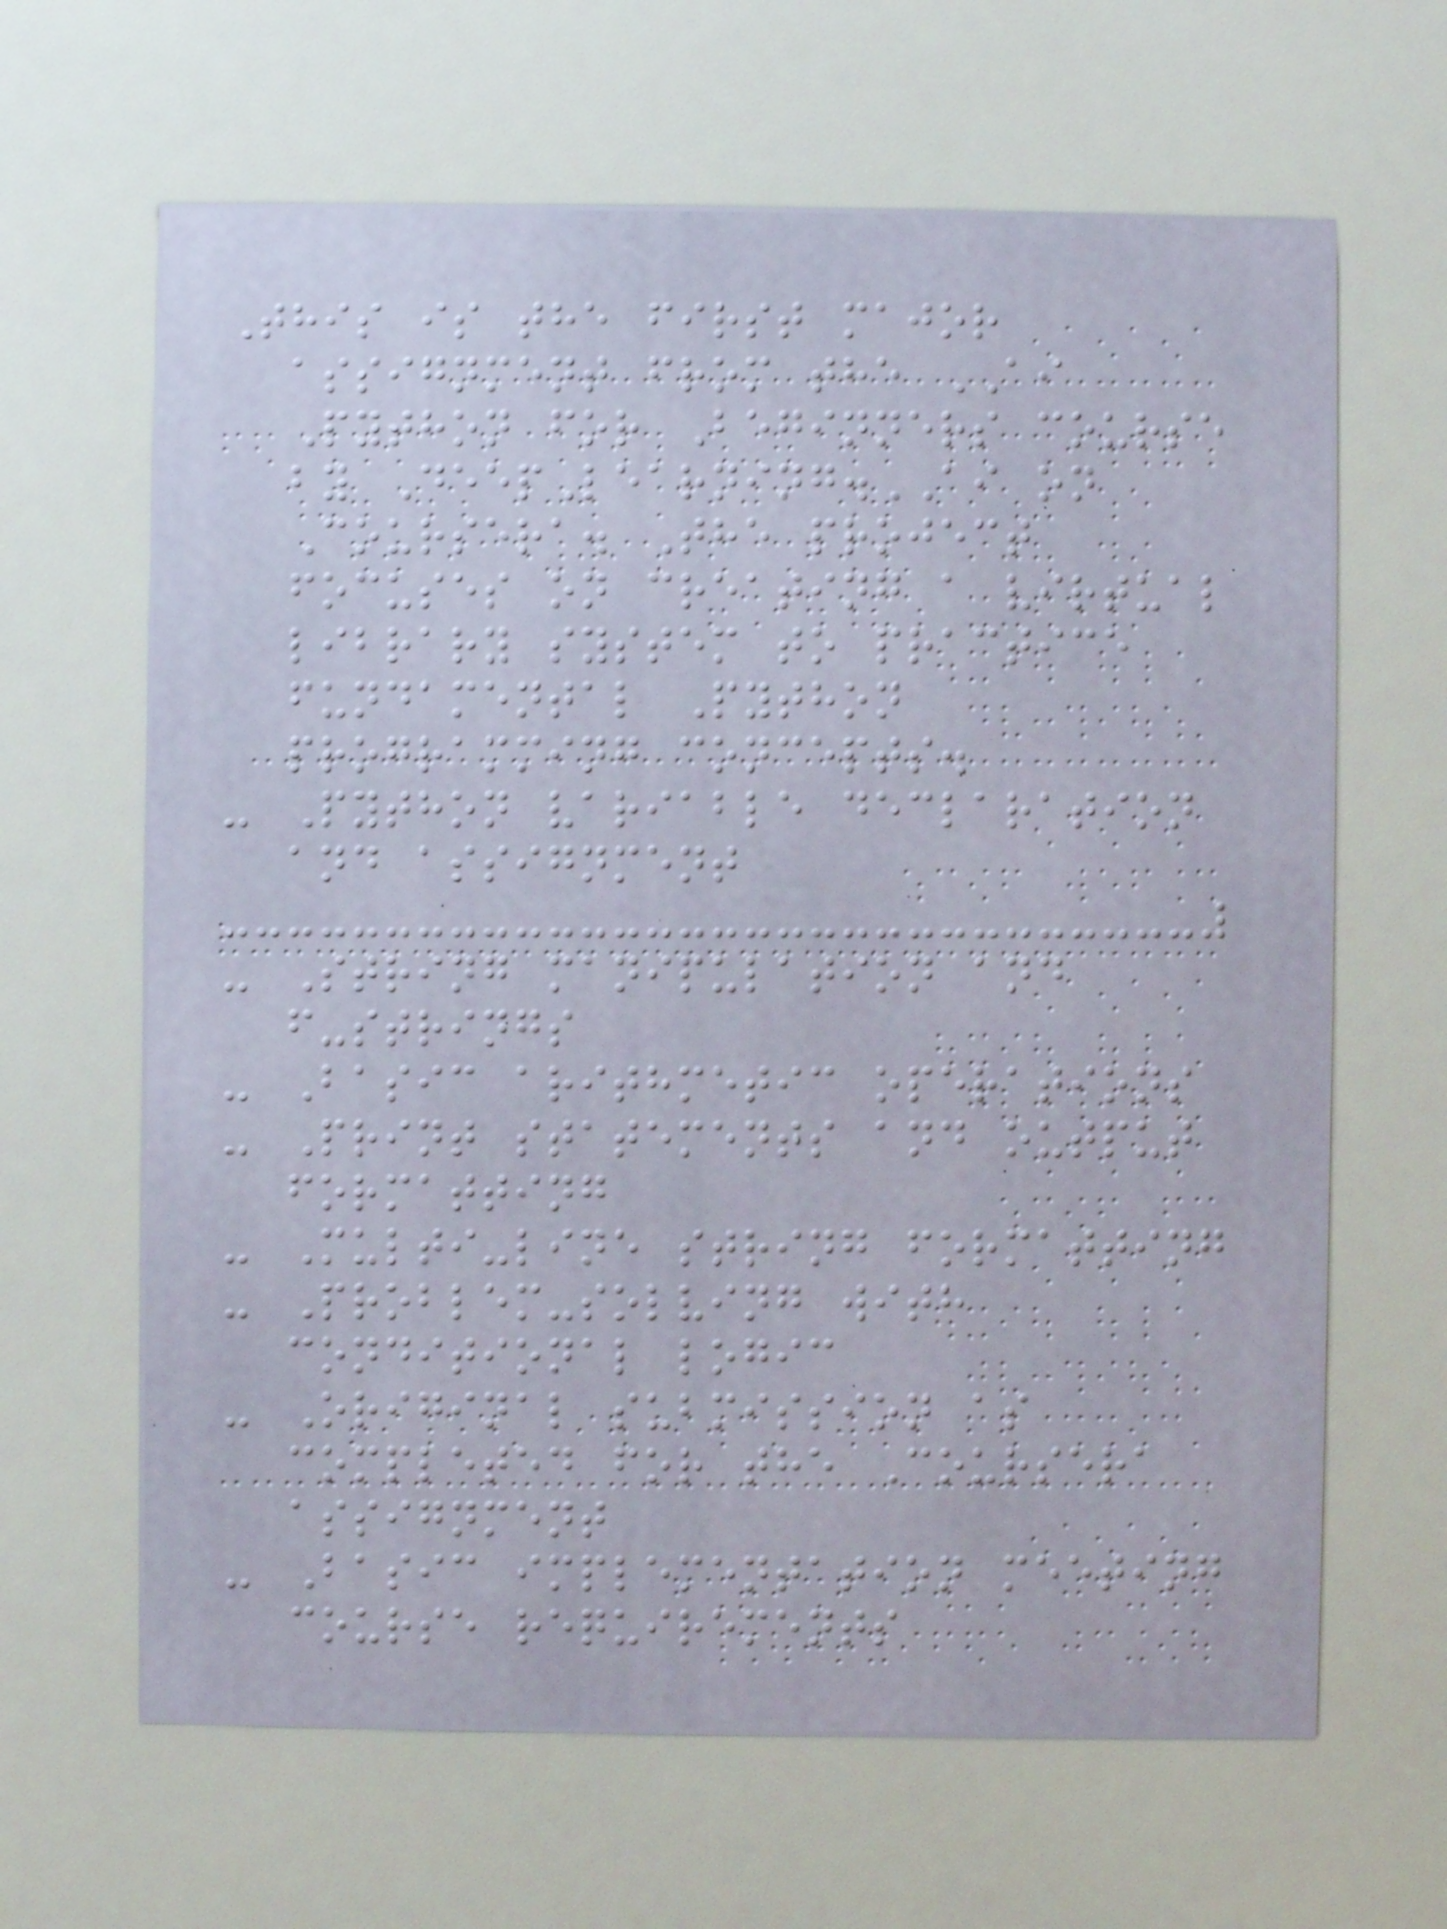This is the first major
assignment from the AI
Python for Beginners course
by DeepLearning.AI on
Coursera. The project
focuses on creating a virtual
library system to practice
fundamental Python
programming concepts.
- Python variable declaration
and assignment
- String manipulation and
f-strings
- Basic arithmetic operations
- Print statements and output
formatting
- Multi-line string formatting
- Problem-solving with
conditional logic
- Original submission as
completed for the Coursera
assignment
- Basic implementation meeting
course requirements
